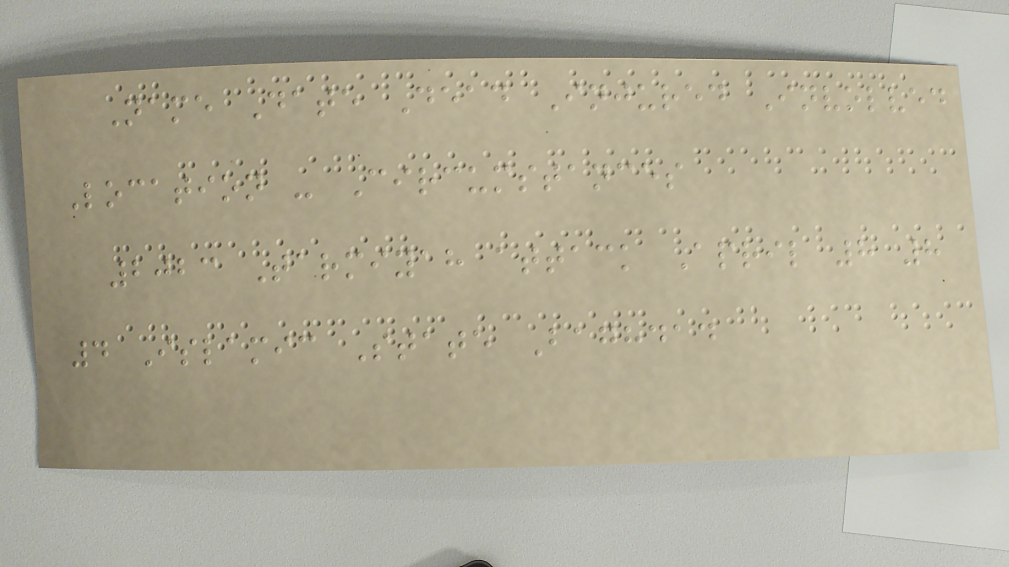Name Date Dead Injured Involved
Location - Circumstances
2023 Tarmiyah attack April 8 8
4 Islamic State Baghdad
